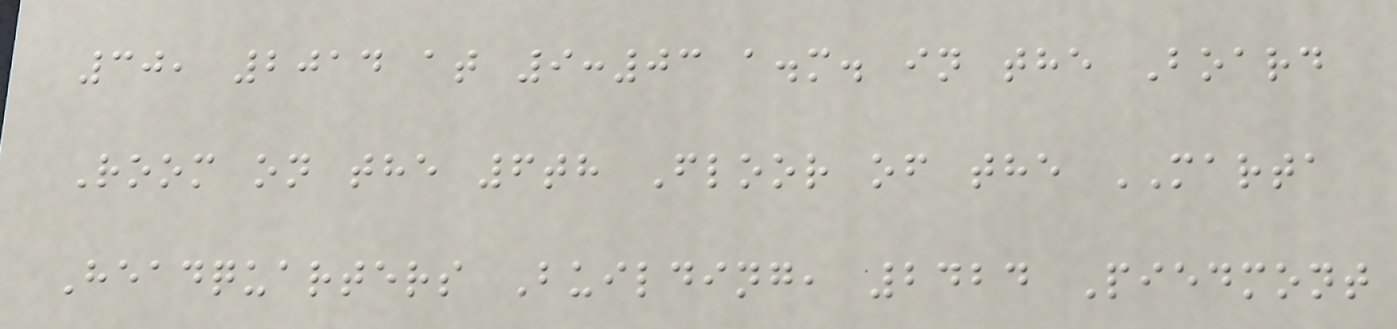30, 2014 at 9:03 a.m. in the Board
Room on the 6th Floor of the MARTA
Headquarters Building, 2424 Piedmont
